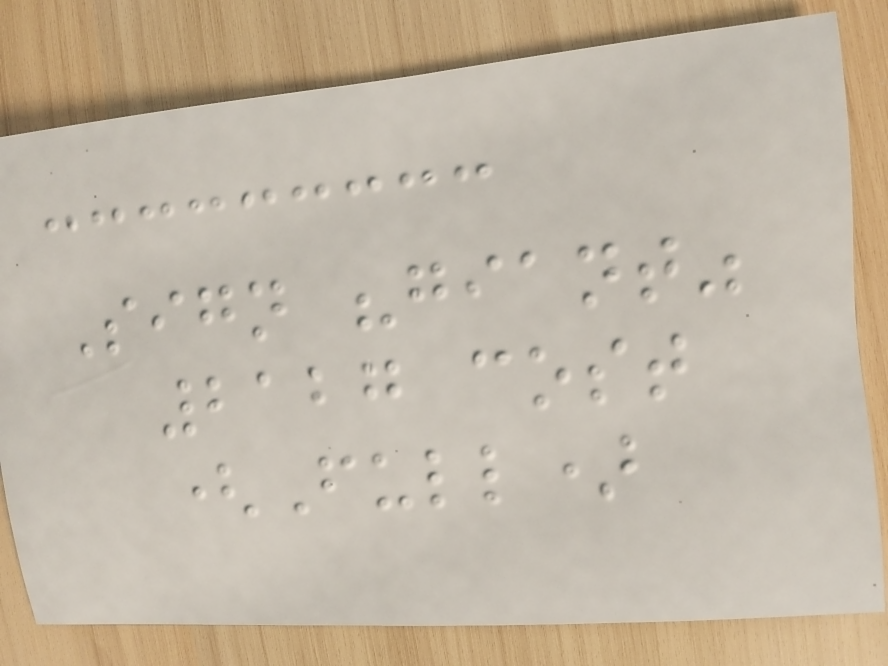Sign "giant"
2127 cost
(Full)
